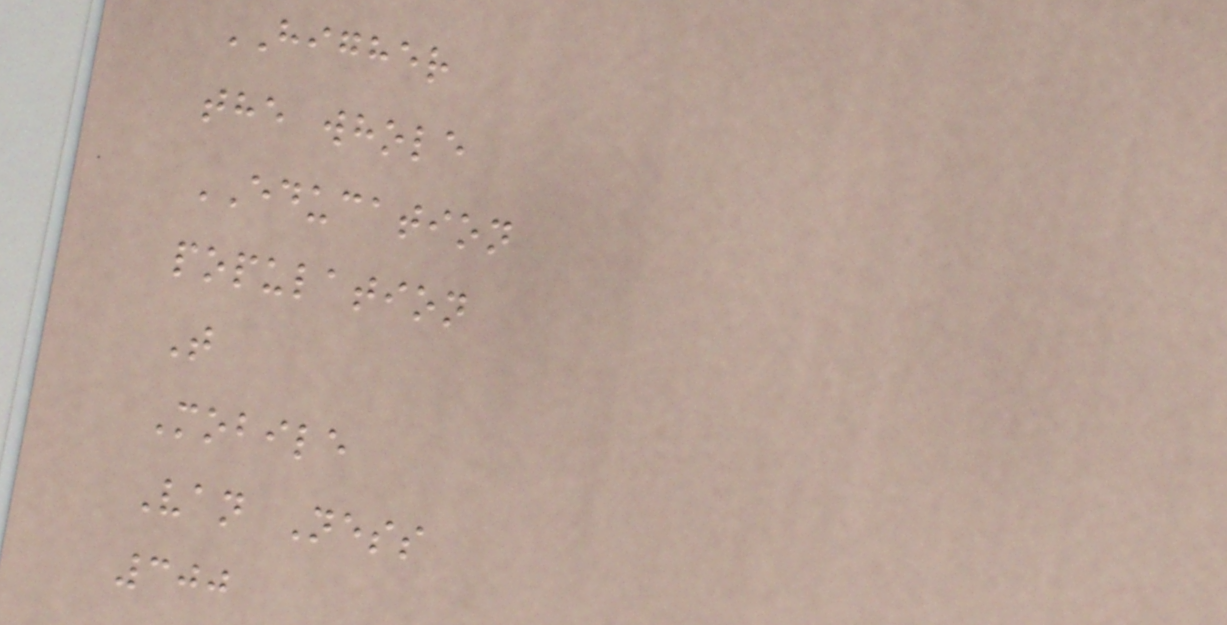HIGHER
the whole
EDUCATION
population
T
Mobile
Van Ness
300
